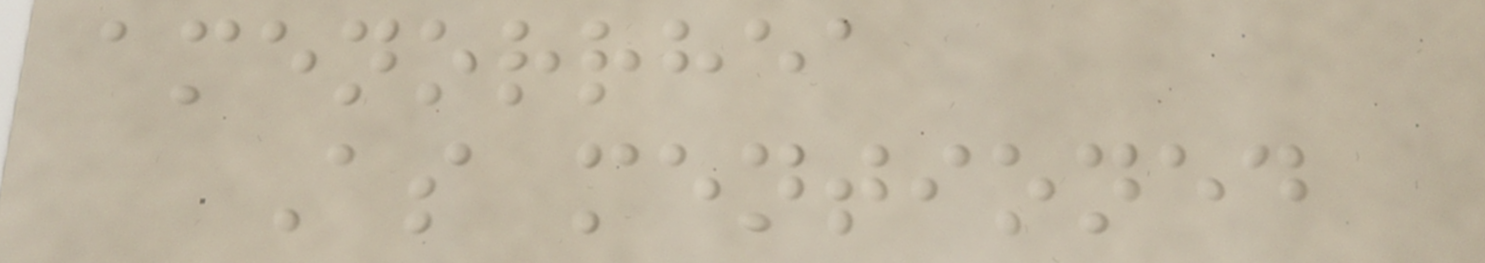amenorrhea
As mentioned
